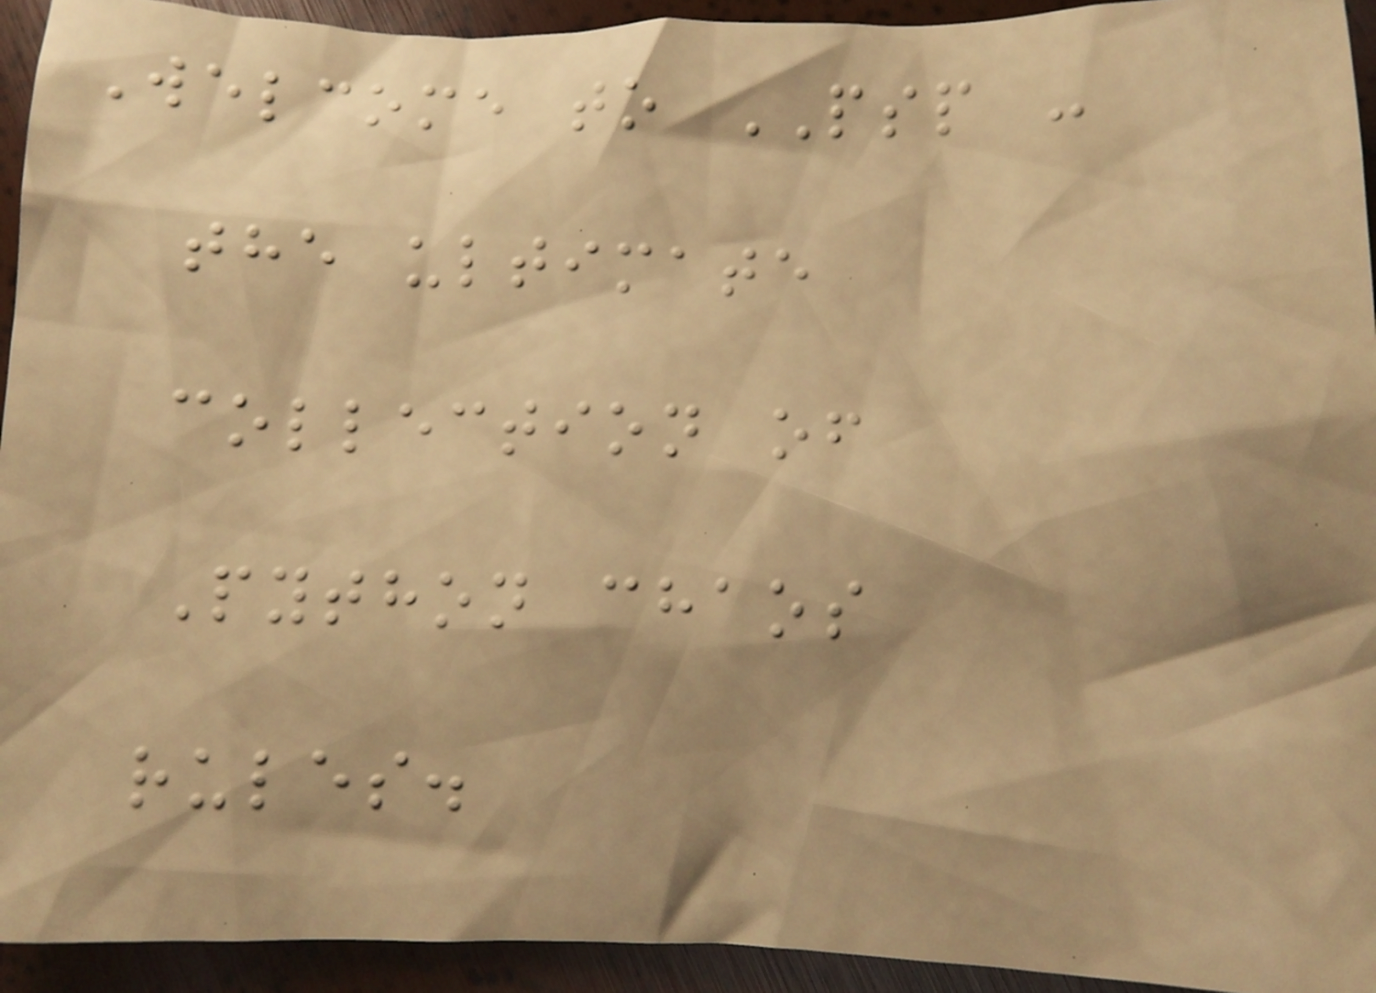Welcome to PSP -
the ultimate
collection of
Python chaos
rules.
